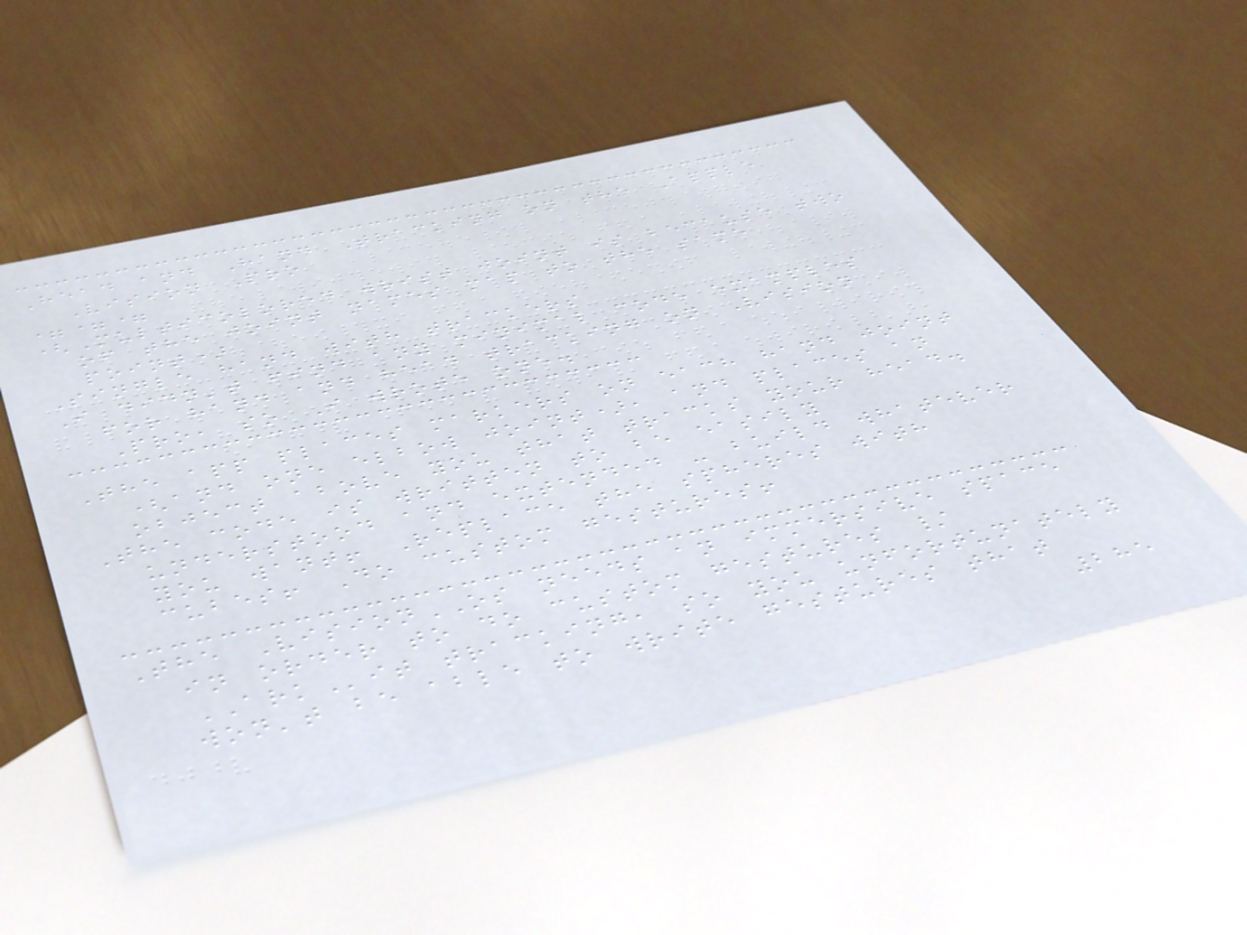Head and Hand Tracking on the Apple
Vision Pro
===
(Multicolored wrist joint is because two
of the joint names map to the same
point)
Single hand with trackers
I didn't find any minimal code examples
for hand and head tracking on Vision
Pro, so I wrote one.
The app places markers on each hand joint
(and one elbow joint), and places an
object above you that tracks your head.
The code is written to be easily
understood and extended - build whatever
you want! Replace the spheres with
cubes! Do custom gestures!
The VisionOS needs an immersive space
in order to do custom gestures /
ARKit tracking, so you unfortunately
won't be able to write gestures that
285
